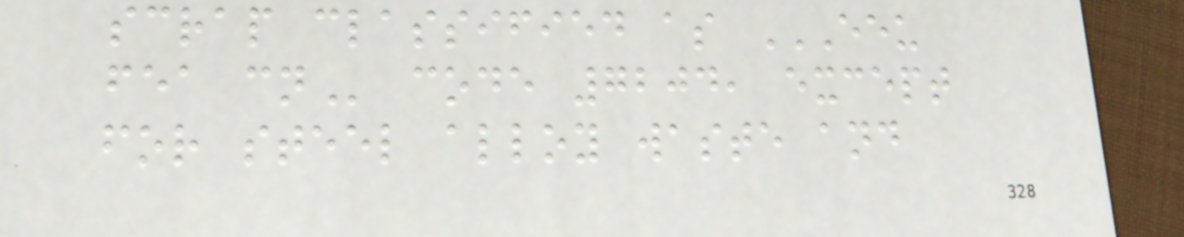scrap classified as EEU
FEA CN code 7204, except
for steel alloy waste and
